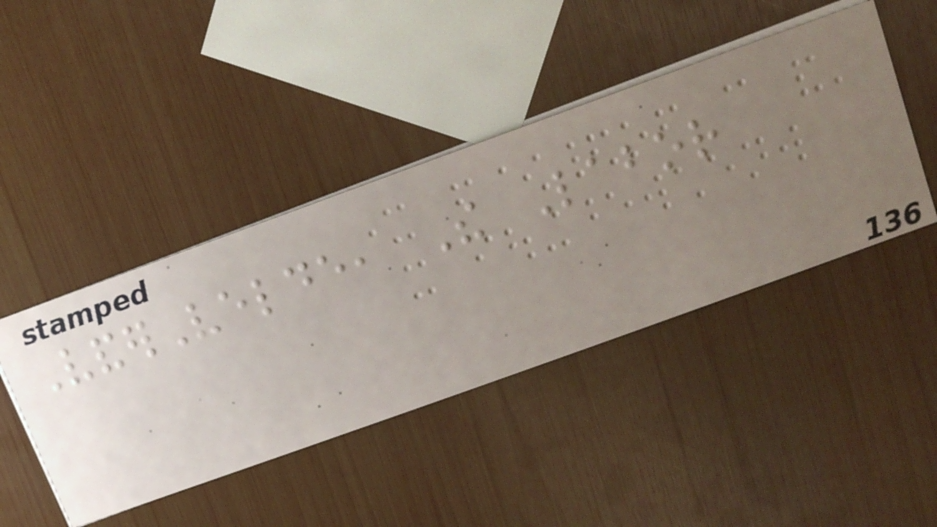VanderVelde, The Labor
